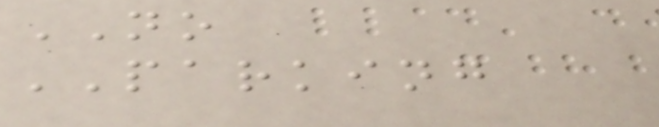NO
PARKING
